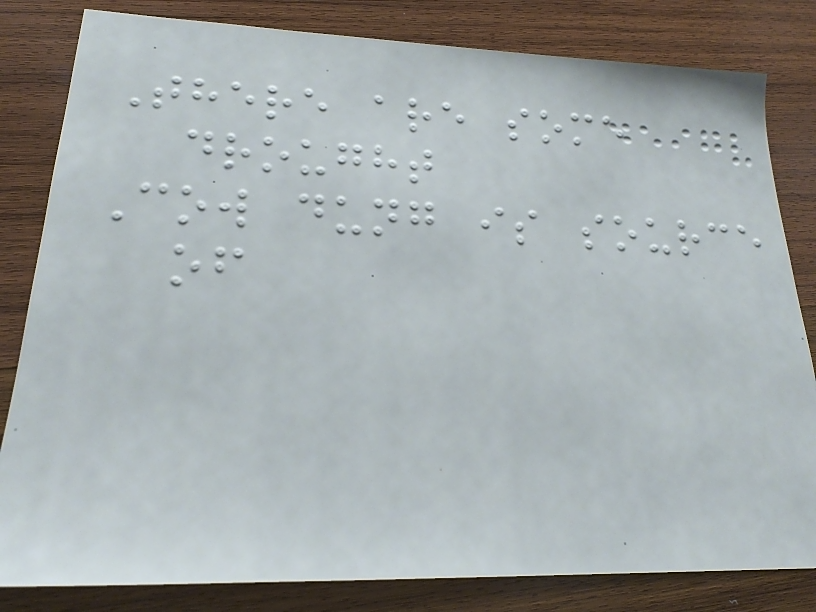There are some
drought
Cow dung is source
of
